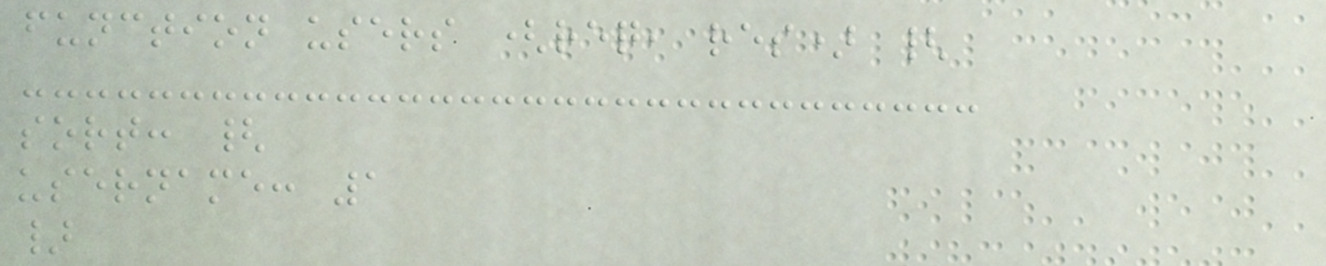function users (req, res) {
sort: {
username: 1
}
